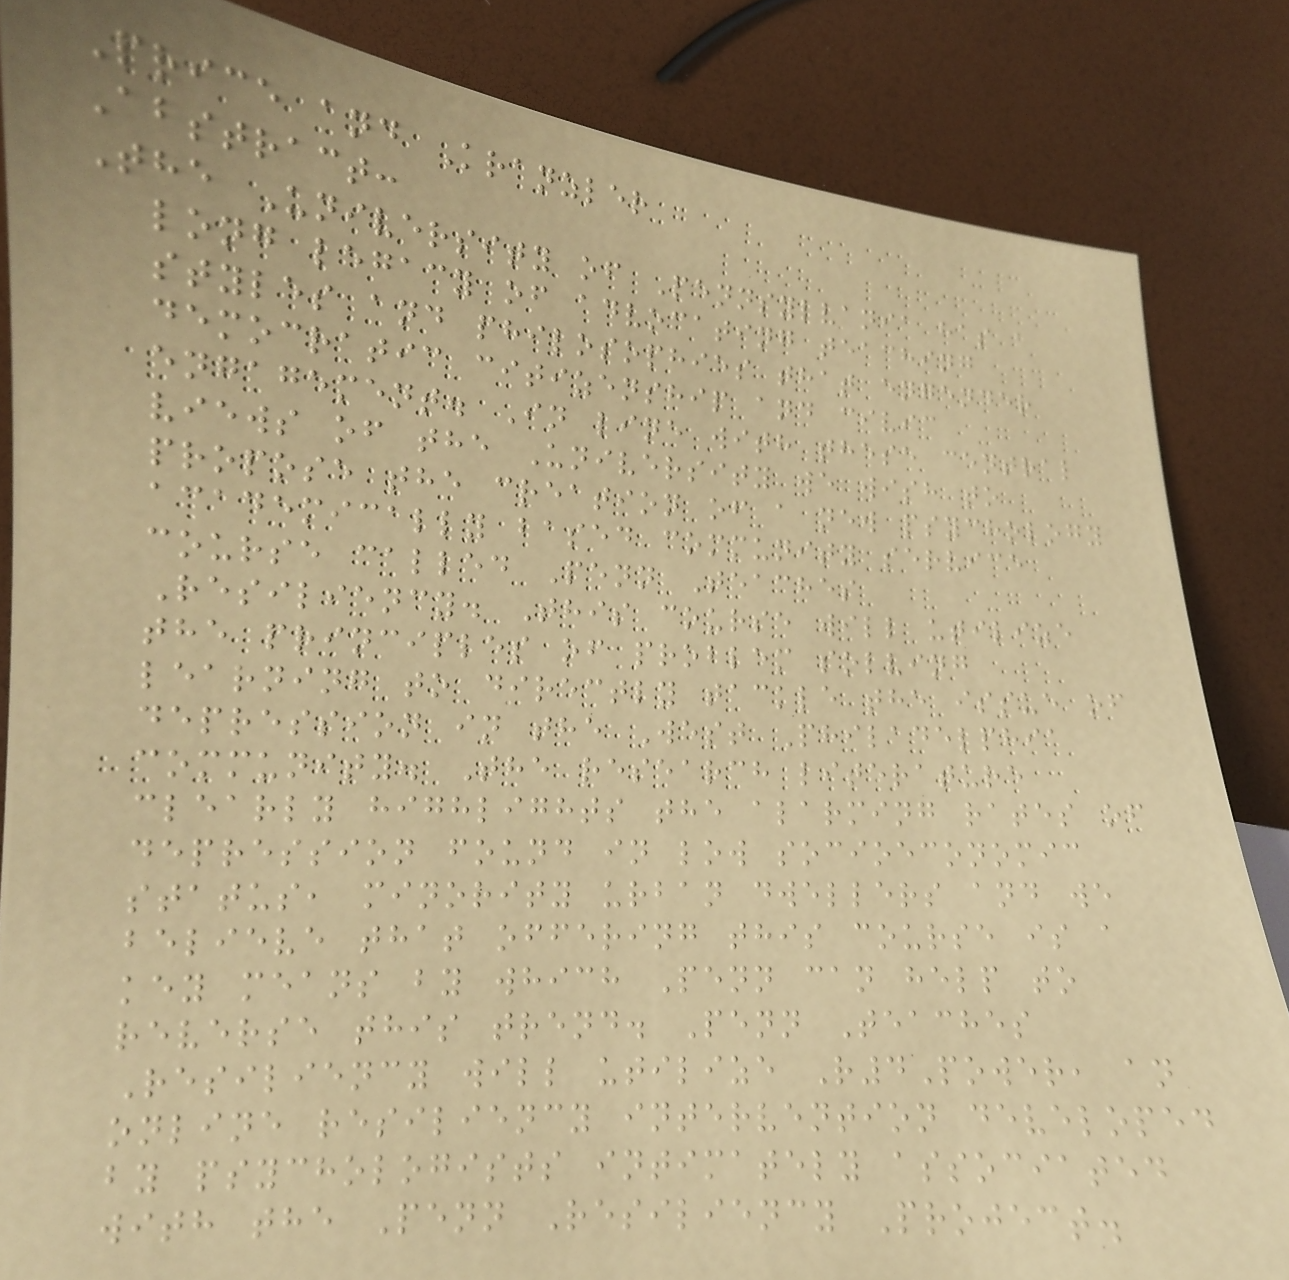Price and Kranzler
Abstract:
The University of Pennsylvania has a
long legacy of advocating teaching
styles and philosophies that engender
democratic citizenship and civic
engagement. In line with these central
views of the University we wish to
propose the creation of a new psychology
academically based community service
course called Penn Teaches
Resiliency. This course will utilize
the principles of problem solving
learning to directly tackle the issue of
depression in the West Philadelphia
community. The research literature
clearly highlights the alarming rates of
depression found in low socioeconomic
status, minority urban dwellers and we
believe that offering this course is a
key means by which Penn can help to
reverse this trend. Penn Teaches
Resiliency will utilize R4Power, an
online resiliency intervention developed
by psychologists intimately associated
with the Penn Resiliency Project.
